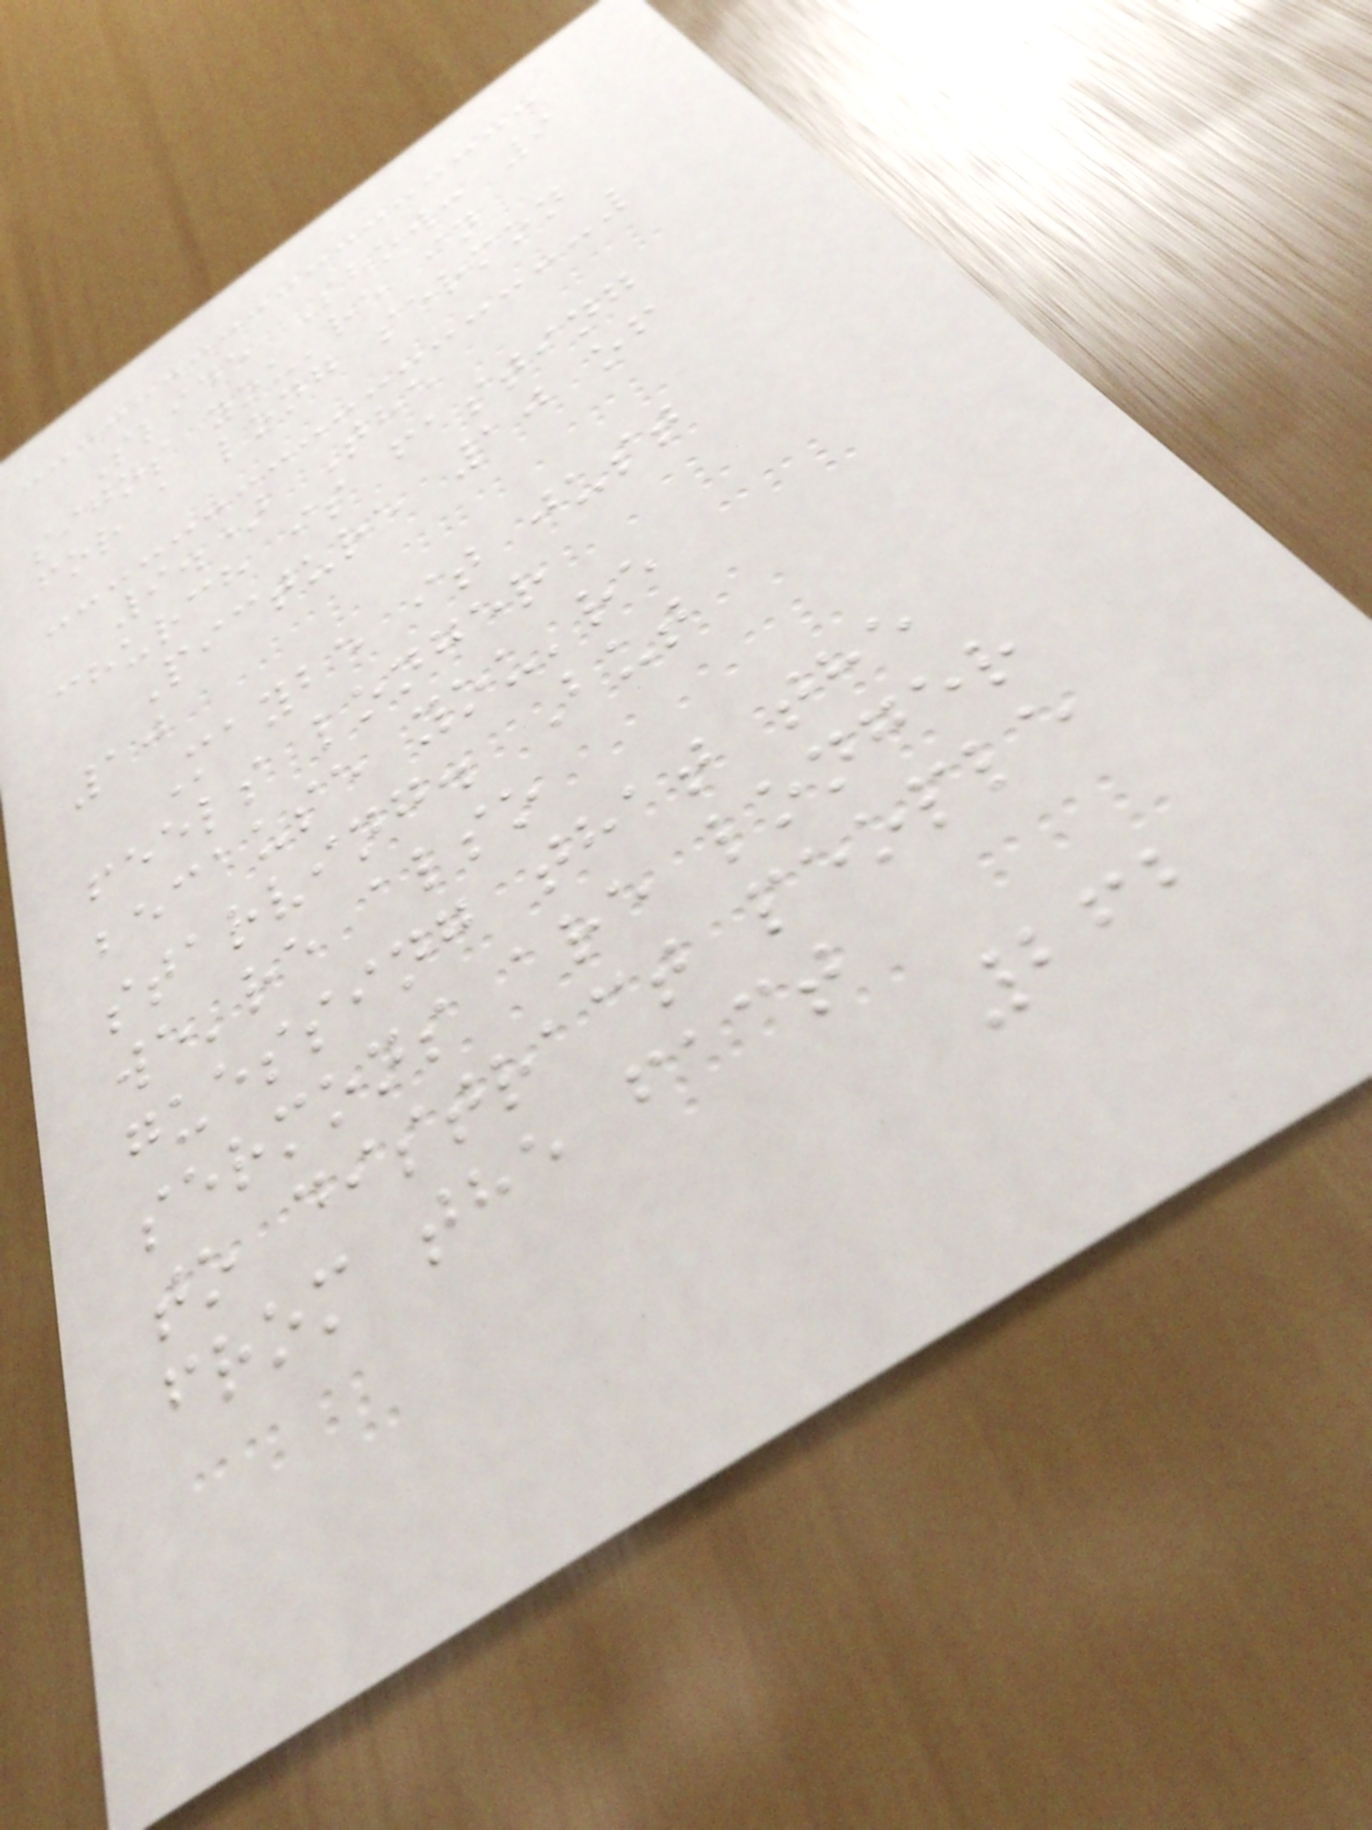Slide Show: 9
signs you're in
for a long sermon
9.) The
church is fasting
Picture 10 of
10
Maybe it just
feels longer
because you're
starving. But
we're also
guessing that the
sermons are longer
to distract people
from the fact
262
